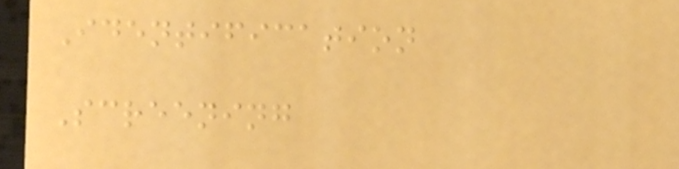Identification
Screening
